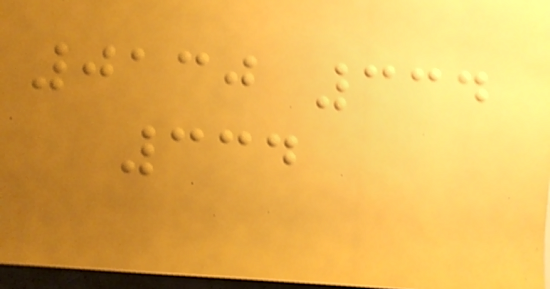0130 334
334
